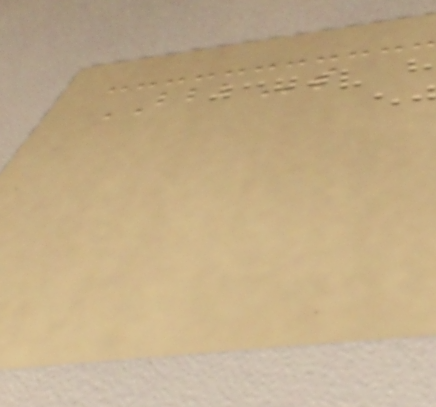BBBs
